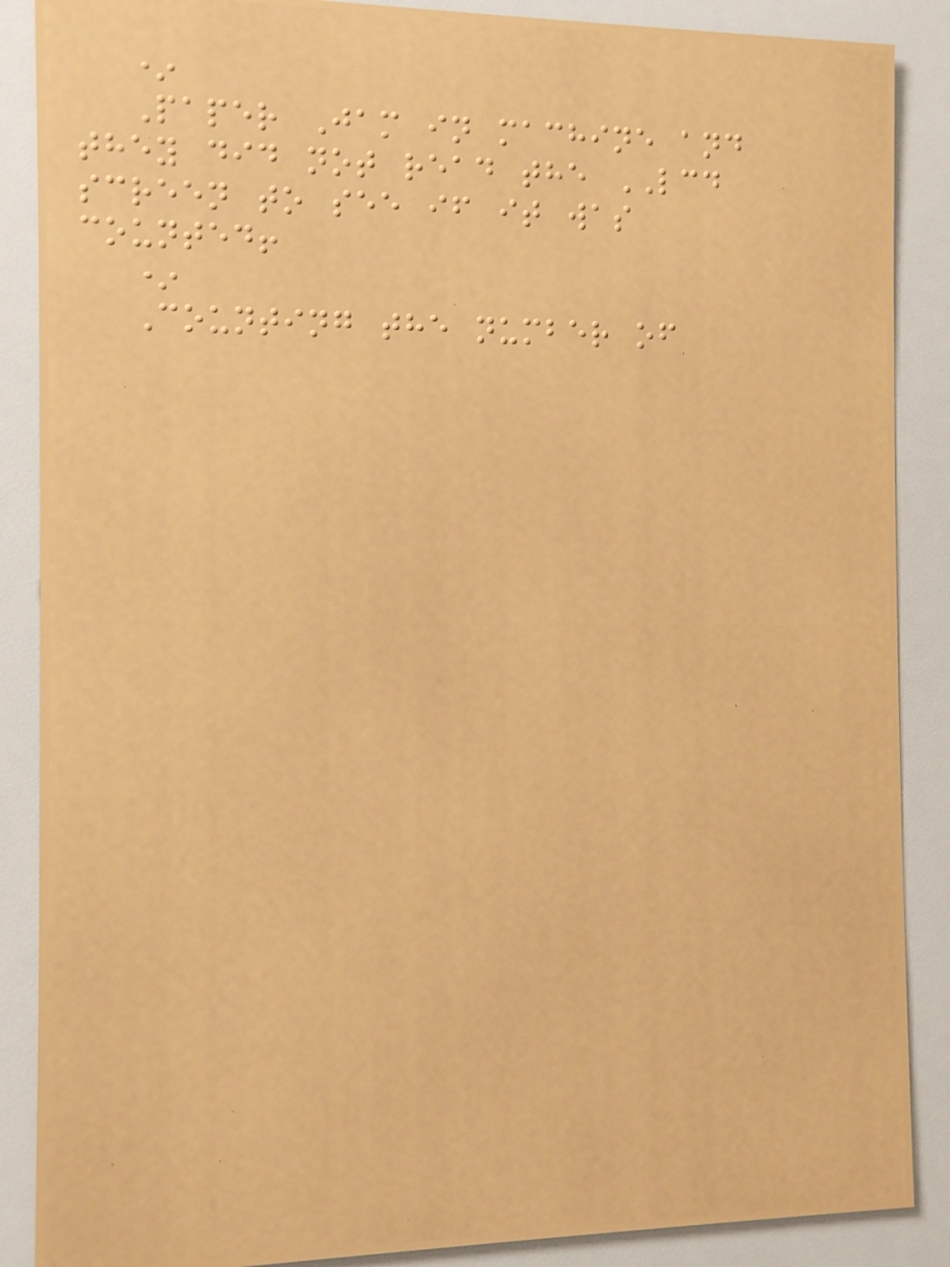*
Paper Jam in machine and
they did not read the LCD
screen to see if it was
counted!
*
Counting the number of
